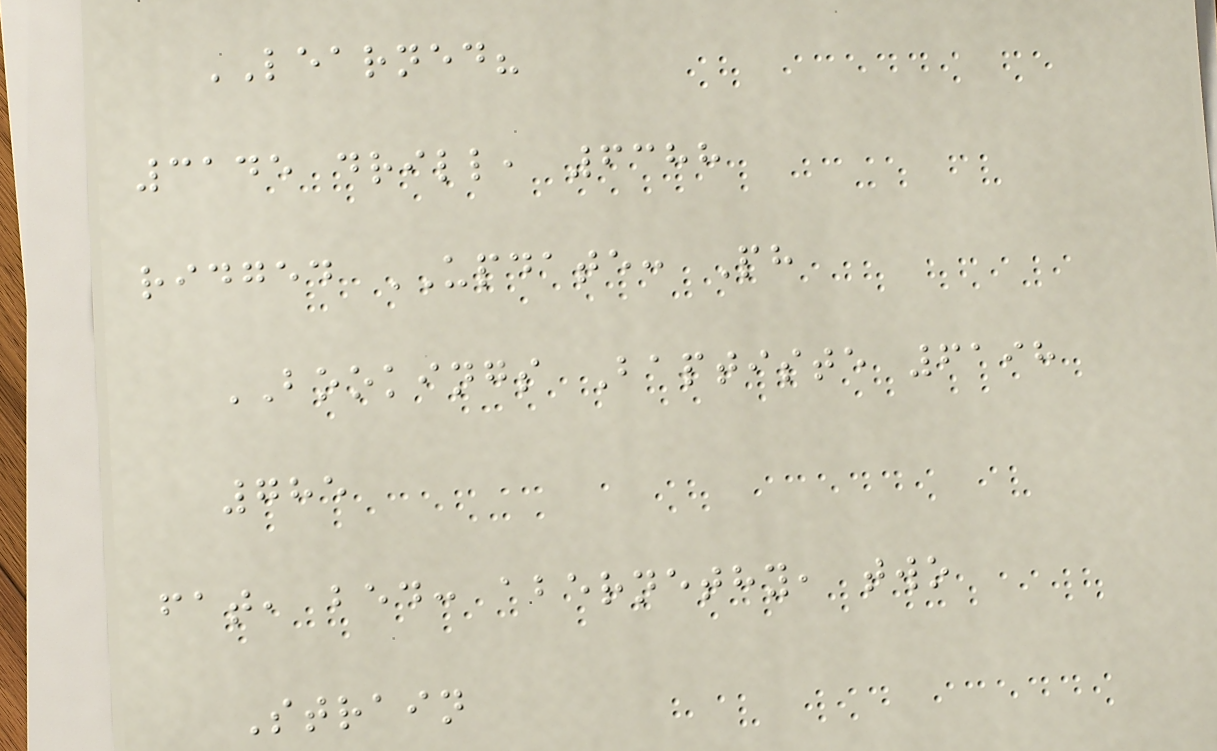LEARNED?
3145 drill, 6388
ridged UPDATE: Ph
BOOKINGS Baptiste 6198
785
fat, bed: abernethy, two
Strain
